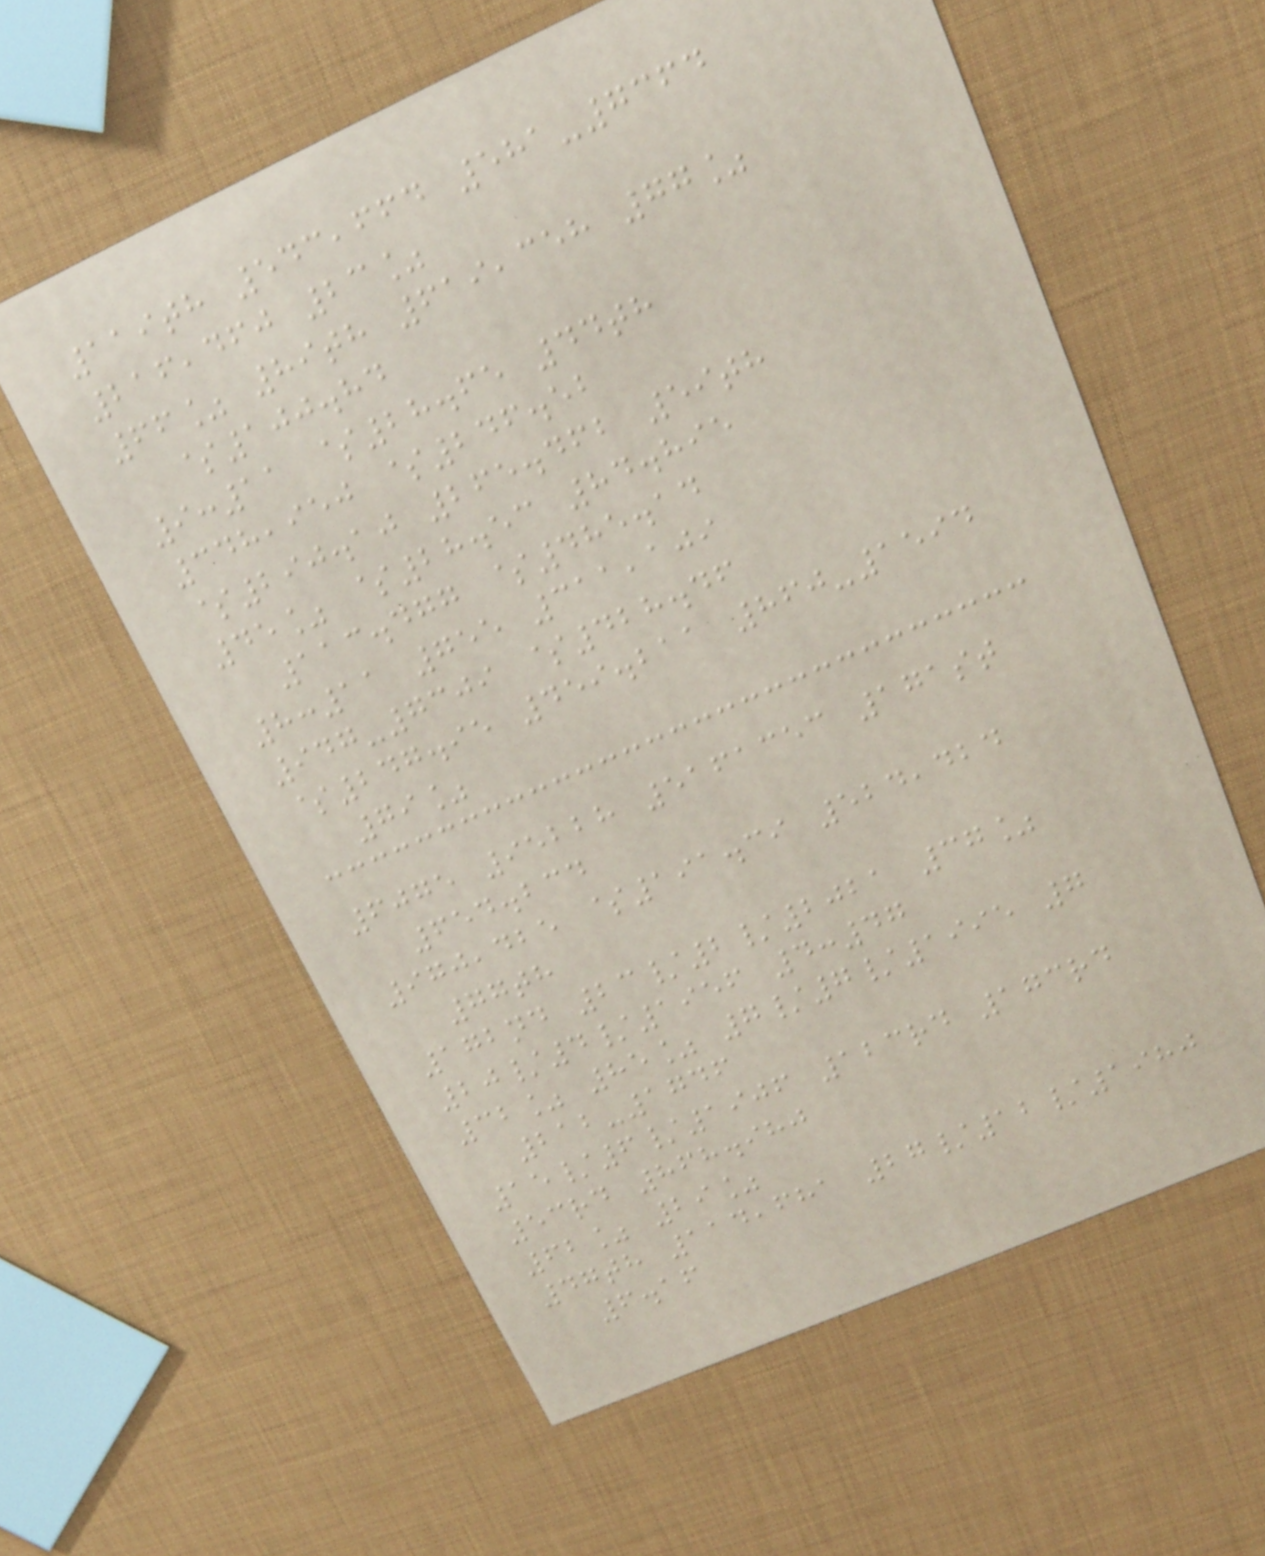119th 543,664 581-7364
216,460 23%
66% 89th 619,358 77%
$100.84
9:11 $28.65 44th
348,950 $246.52
$290.10 265.462 59th
45% $28.53 84.895
113.477 $485.14
8:11 755 311,109
947-7309 $428.46
$247.95 459.211 860-1594
79%
6075 95228 5161353 171st
654.234
970,425 $191.39 524,424
77th
172nd 23/2/2021 37%
20/4/1956 4:47
32% 85% 7/7/1995 7
212-1746
15/6/1906 123rd 173rd
53rd 868.980
62% 29%
47th 114,681 27/12/1980
6.16
